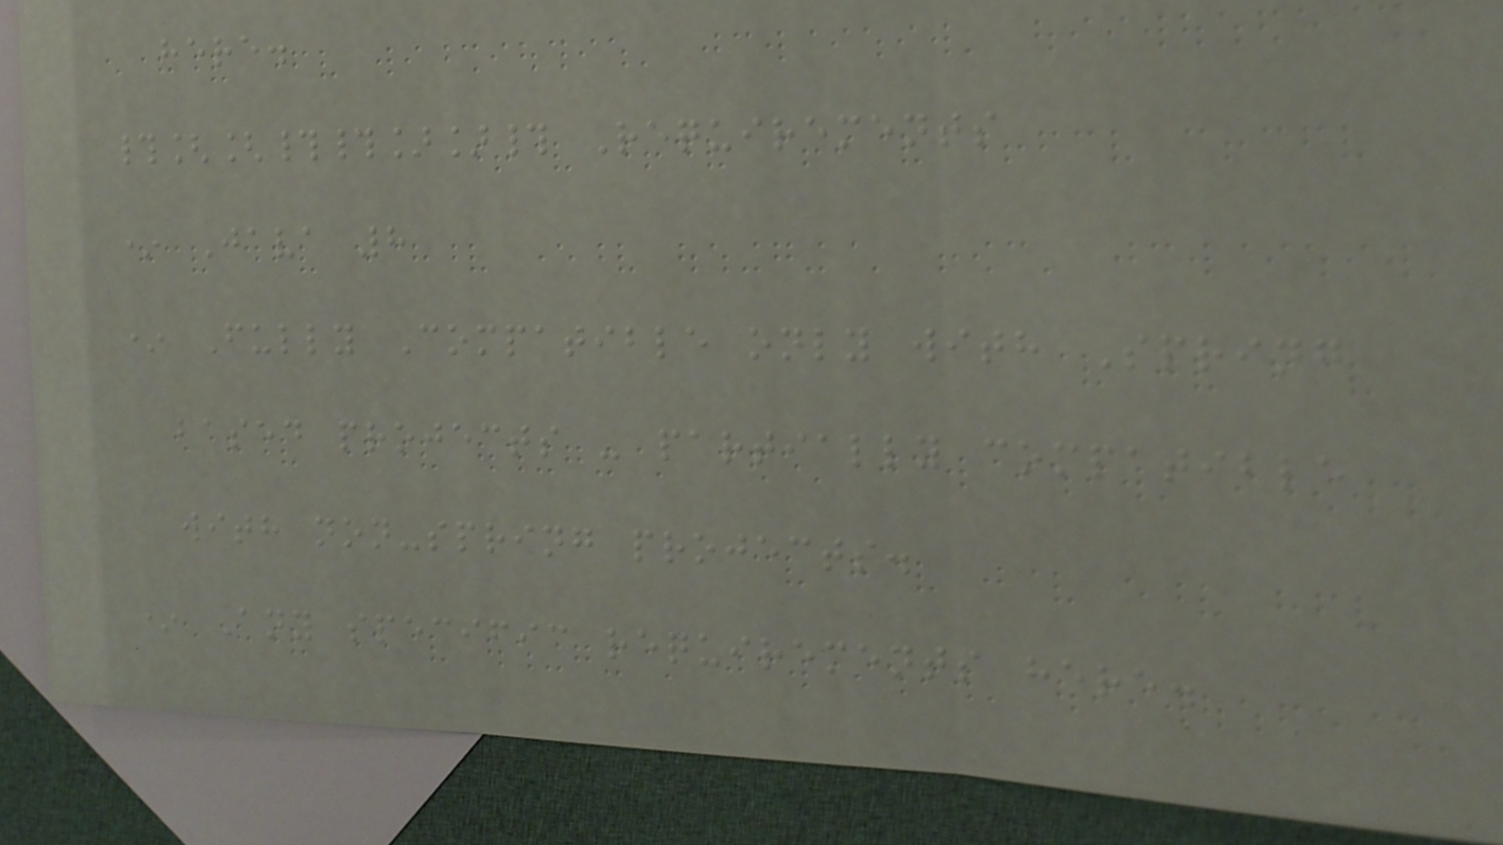here.
#[[##]]# Requirements
* Java 8
* Fully Compatible only with Spring
based projects - partially compatible
with non-spring projects.
* Any specific requirements here.
